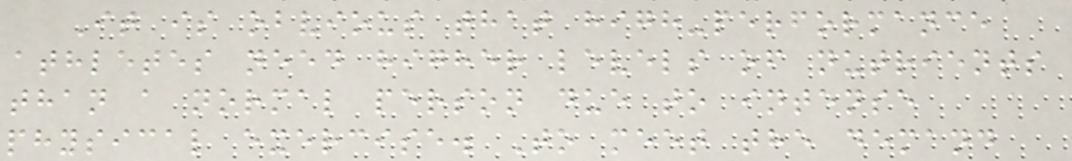It is obvious that high-performance
athletes need higher levels of nutrients
than a normal person due to intense
physical exercise. To meet the demand
